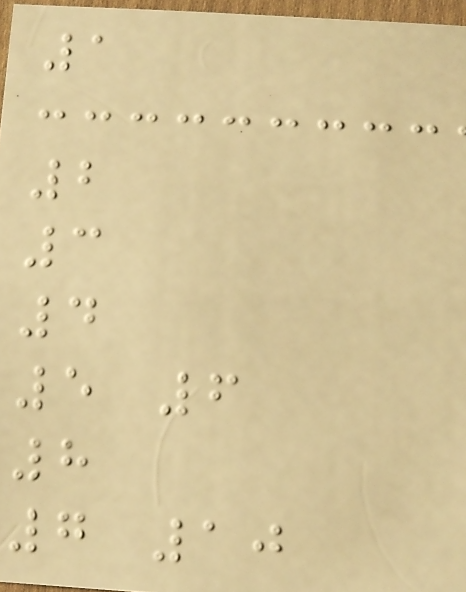1
2
3
4
5 6
8
7 10
